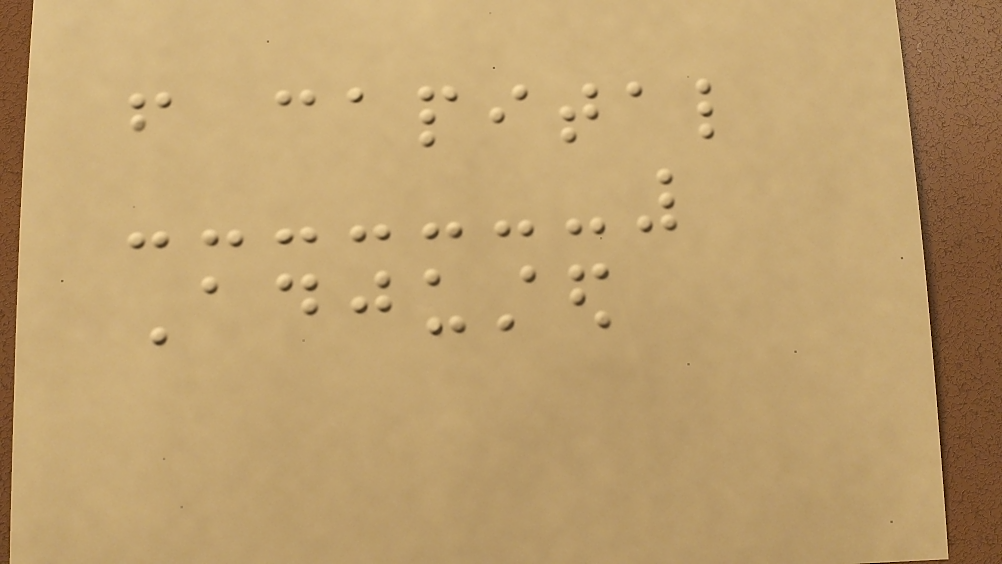from capital
Adjusted
